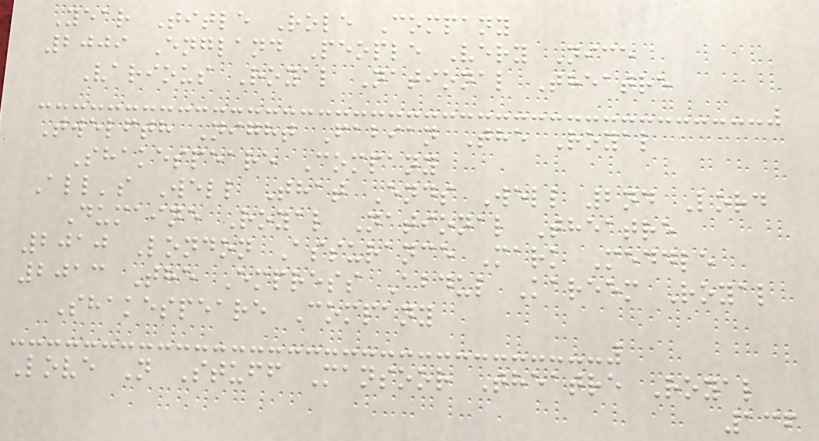Year Title Role Company
2009 England People Very Nice
Various Royal National Theatre
Twelfth Night Fabian The Royal
Shakespeare Company
All's Well That Ends Well 2nd Lord
Dumaine Royal National Theatre
2010 London Assurance Mark Meddle
2013 The Empress Abdul Kareem Royal
Shakespeare Company
Love N Stuff Mansoor Theatre Royal
136
